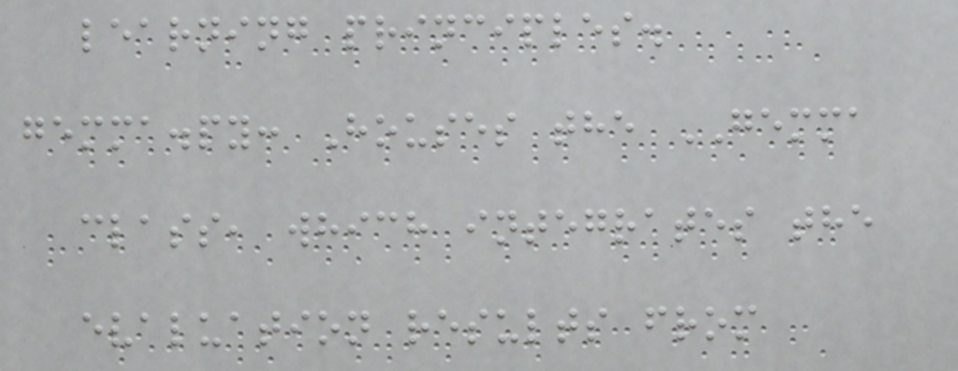learning principles.
gemma.py: Houses the GEMMA
class, which integrates the
evaluation results from
